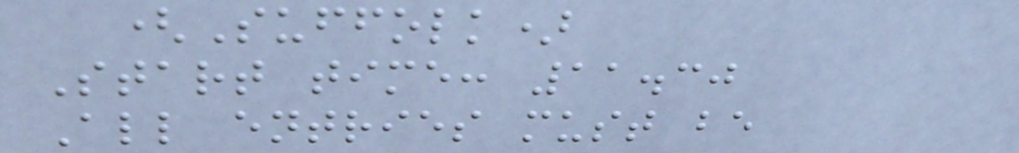(Suffolk)
Start time: 11.30
All entries must be
